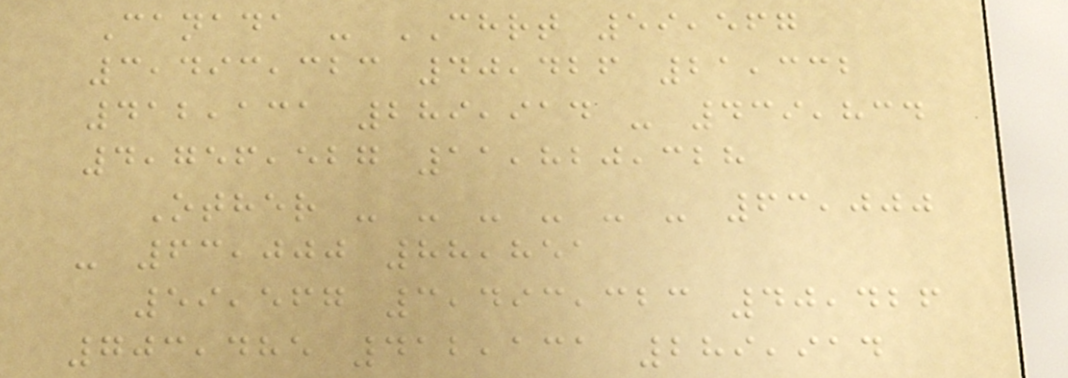Canada - CHRT 59,567
3,493,323 40,426 21,332
412,131 289,914 - 439,834
4,756,527 11,820,328
Other - - - - - - 63,000
- 63,000 88,851
59,567 3,493,323 40,426
703,485 412,131 289,914
